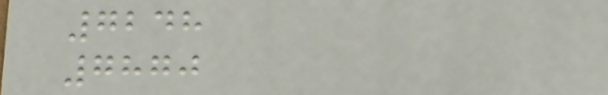7248
7870
